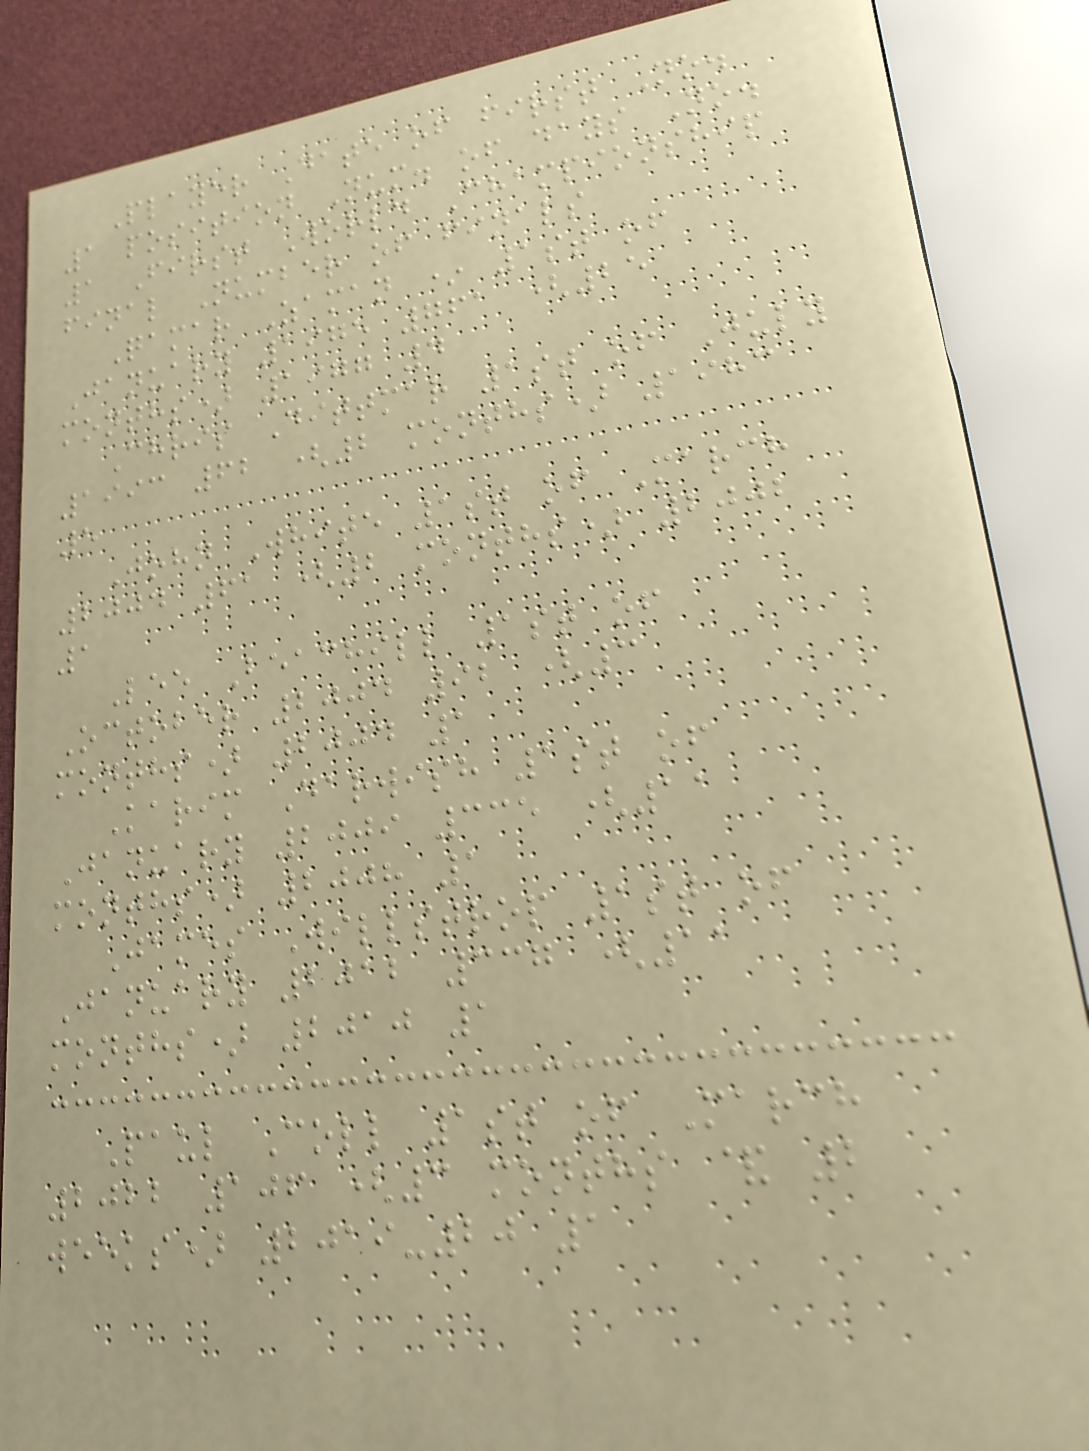Player Date of first No.
1 position Num. of days No.
1 First World Championship
final Number of finals
Qamar Zaman * 1st of
January 1975 761 (25
months) 1977 4
Chris Dittmar 1st of July
1993 62 (2 months) 1983
5
John White 1st of March
2004 61 (2 months) 2002
1
Lee Beachill 1st of
October 2004 92 (3
months) 2004 1
Karim Darwish 1st of
January 2009 335 (11
months) 2008 1
James Willstrop 1st of
January 2012 337 (11
months) 2010 1
Paul Coll 1st of March
2022 106 (3 months & 2
weeks) 2019-20 1
